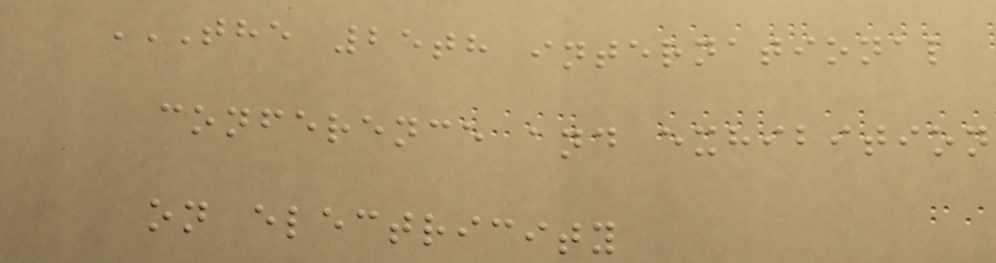THE 25TH INTERNATIONAL
CONFERENCE AND EXHIBITION
ON ELECTRICITY
